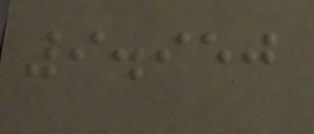9.950
